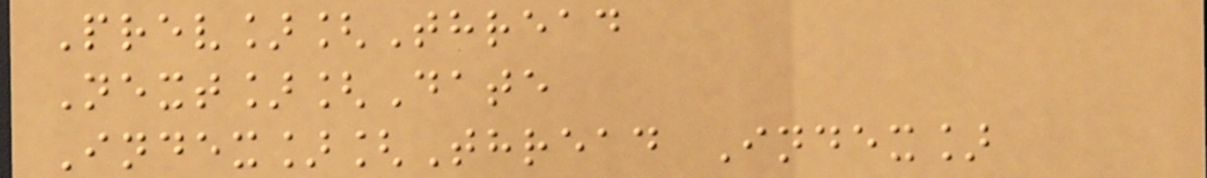Prev][Thread
Next][Date
Index][Thread Index]
